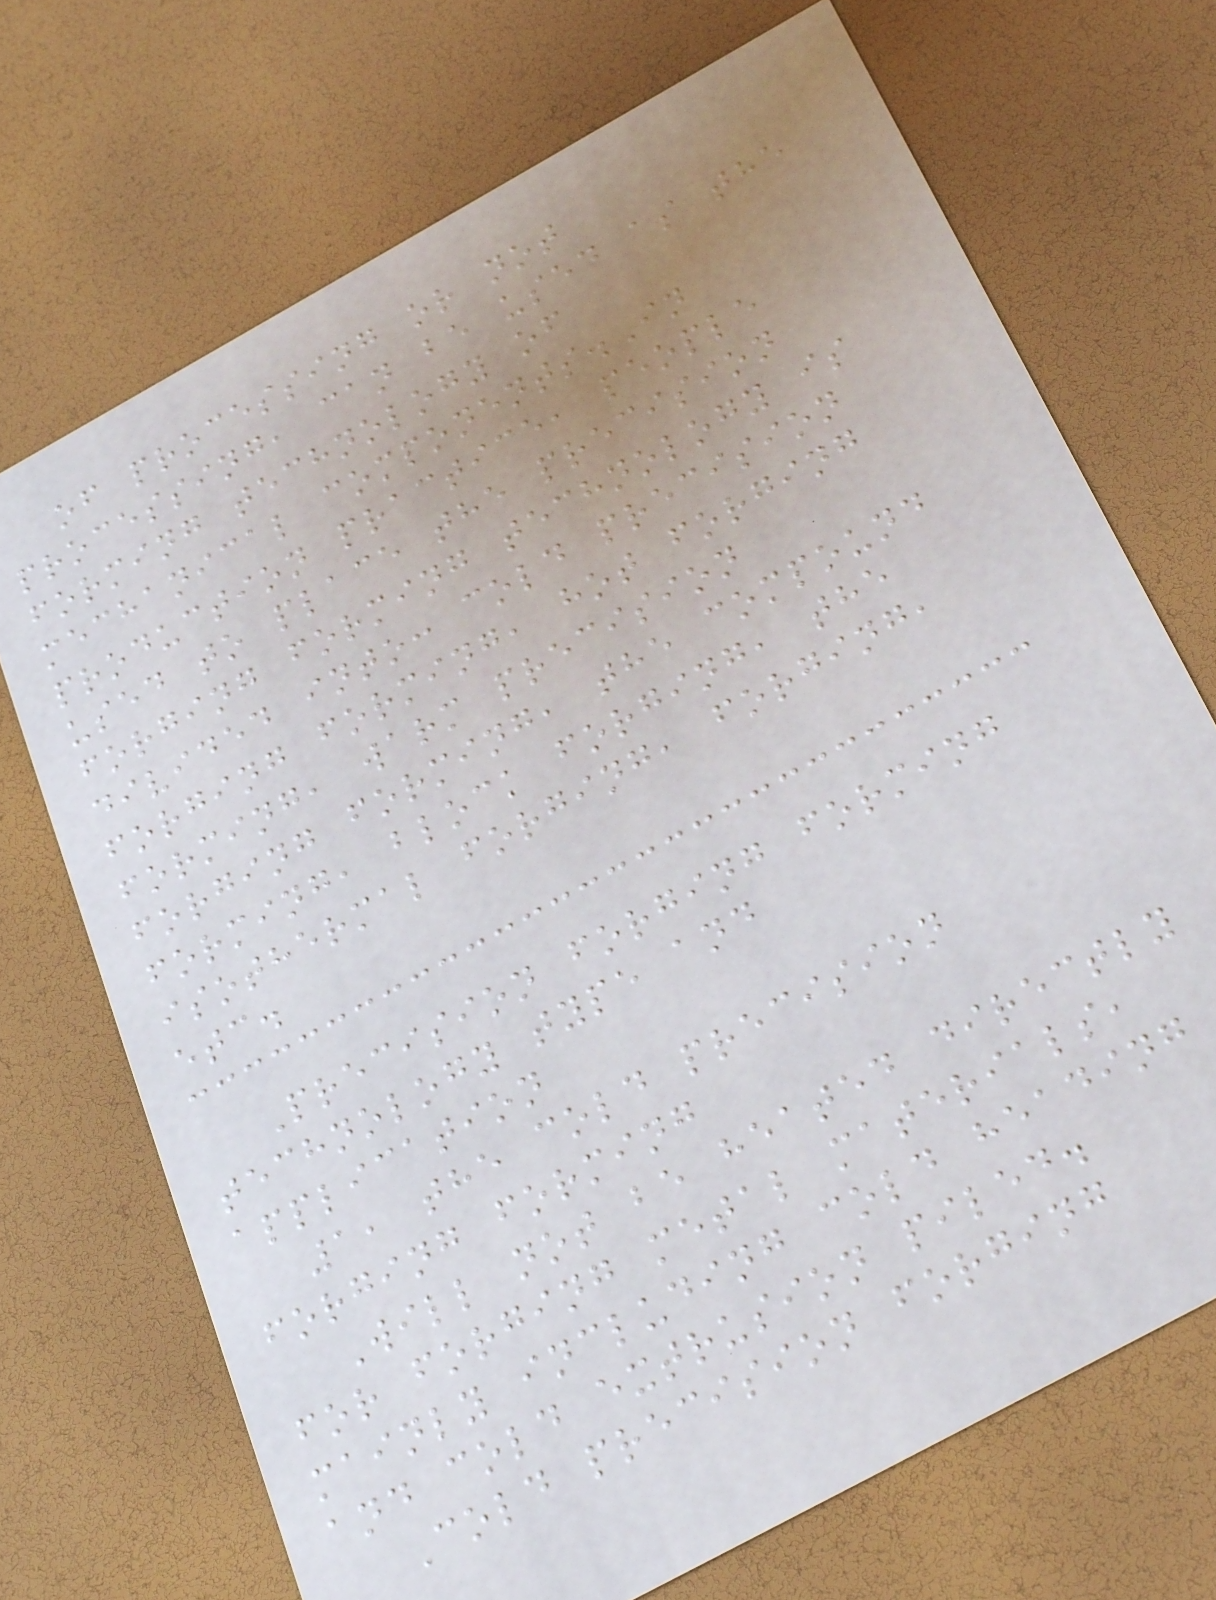of processing or not
processing, can be used as the
forming technology of
mechanical components.In
production practice, people
used to place the precision
forging forming technology is
divided into: cold precision
forging forming, hot forging
forming, warm precision
forging forming, the compound
forming, block forging, the
isothermal forging, forging,
etc.
Precision forging forming
technology type and
application
1, the cold precision
forging forming
Will not be heated directly
for forging metal materials,
mainly including cold heading
and cold extrusion piled.
Cold precision forging
